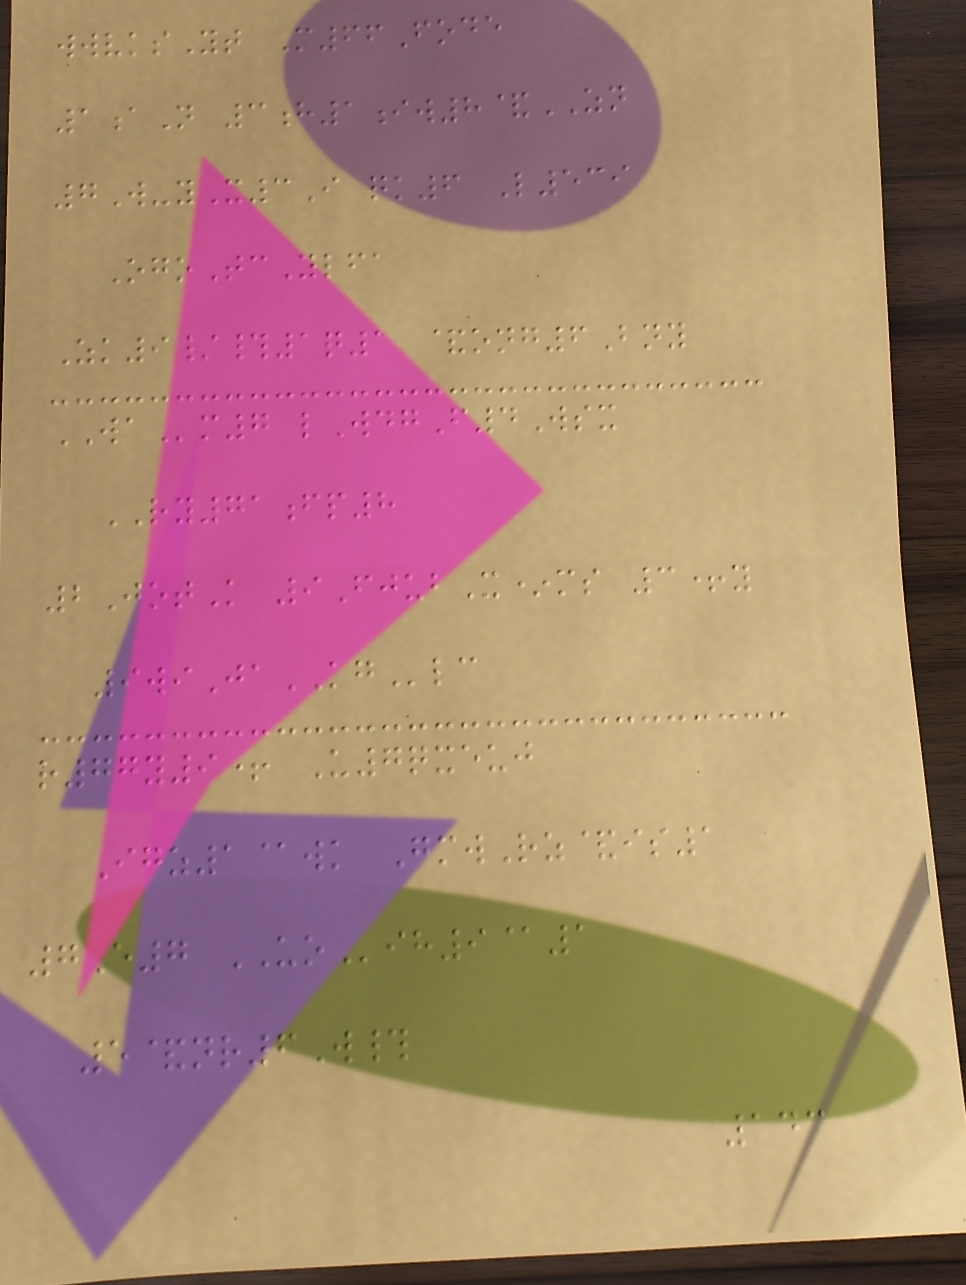wwvksYt M66Fode
1aN 3h1iw8&ZN
7W-yX3I qk6 L539
OgoTcYlfa
Zk9/#1q1 &ong6Bny
WAm7 lWdgF4Wsx
RY71fp8
2JotK 9FjubX*ms 3+y
9wiJaKGlc
r77y9+ U7qxeuj
Igz1@wk GmwRz&is1
7E7 UOih9@1
5&nr6W#
143
